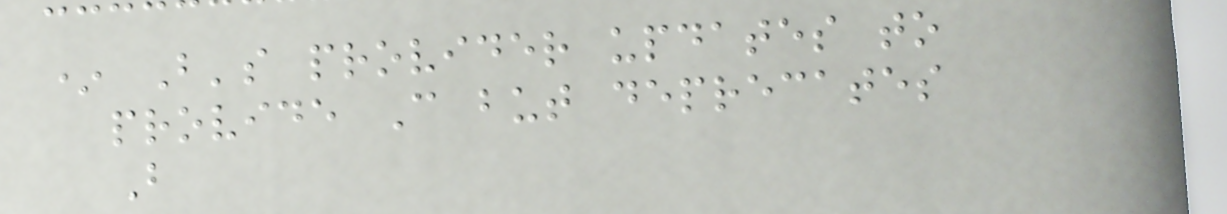* B's provider updates to
provide C but deprecates
B
